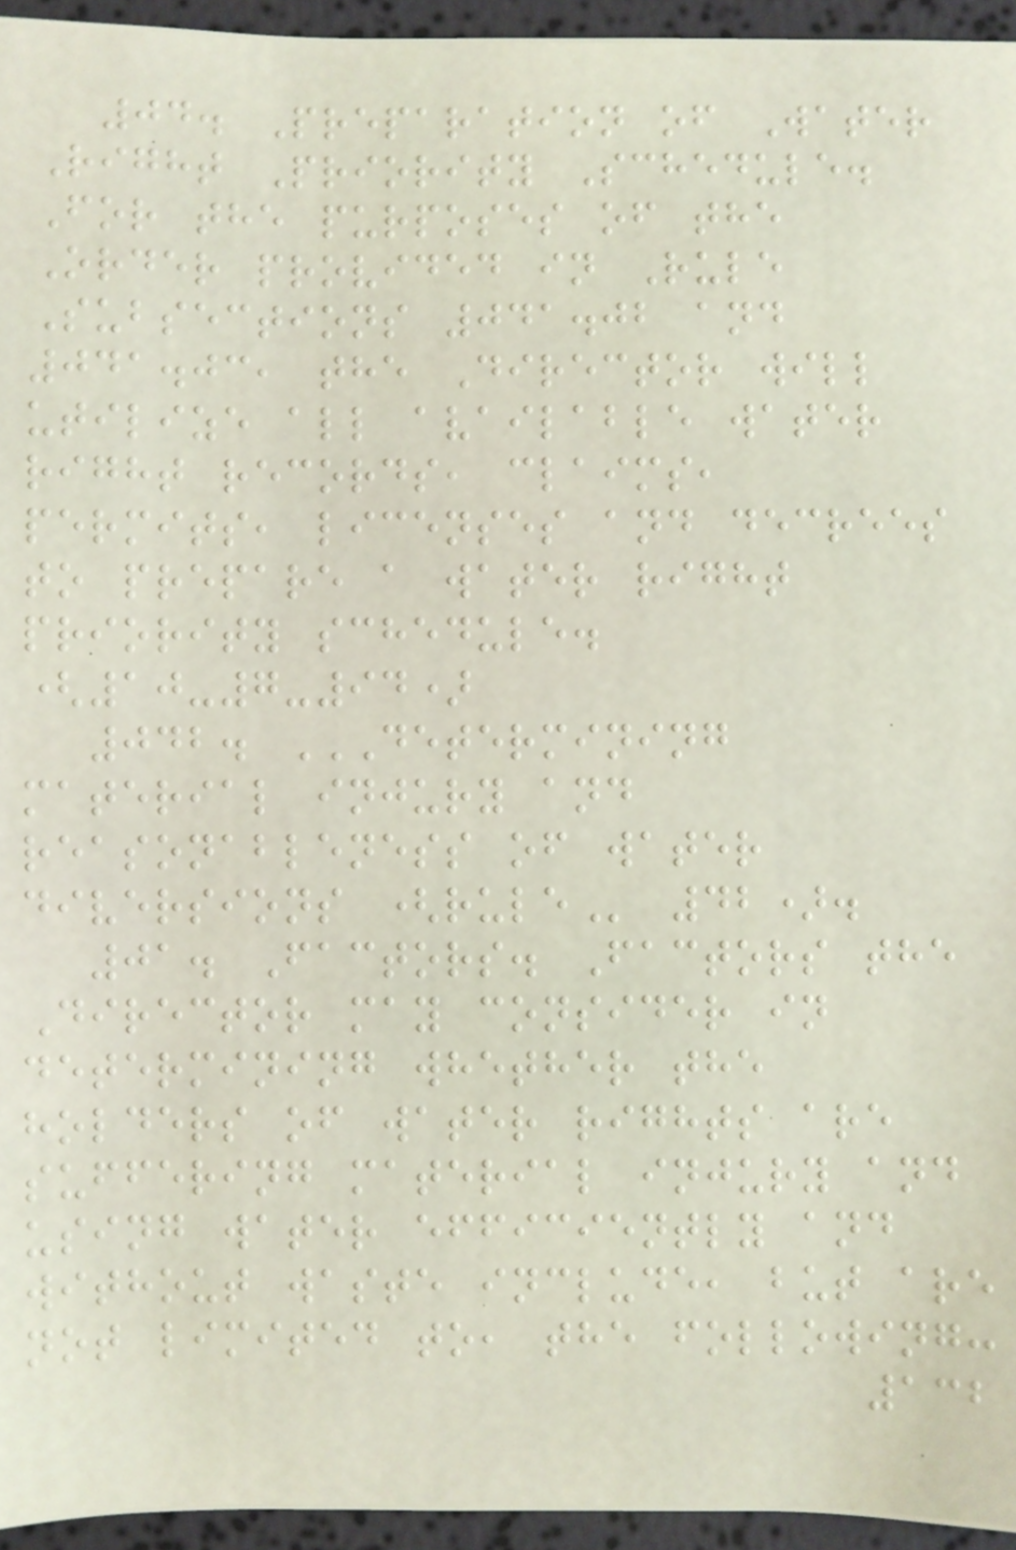04. Preparation of Water
Right Priority Schedule.
For the purposes of the
Order provided in Rule
Subsections 041.02 and
041.03, the Director will
utilize all available water
right records, claims,
permits, licenses and decrees
to prepare a water right
priority schedule.
(10-7-94)
042. DETERMINING
MATERIAL INJURY AND
REASONABLENESS OF WATER
DIVERSIONS (RULE 42).
01. Factors. Factors the
Director may consider in
determining whether the
holders of water rights are
suffering material injury and
using water efficiently and
without waste include, but are
not limited to, the following:
132
